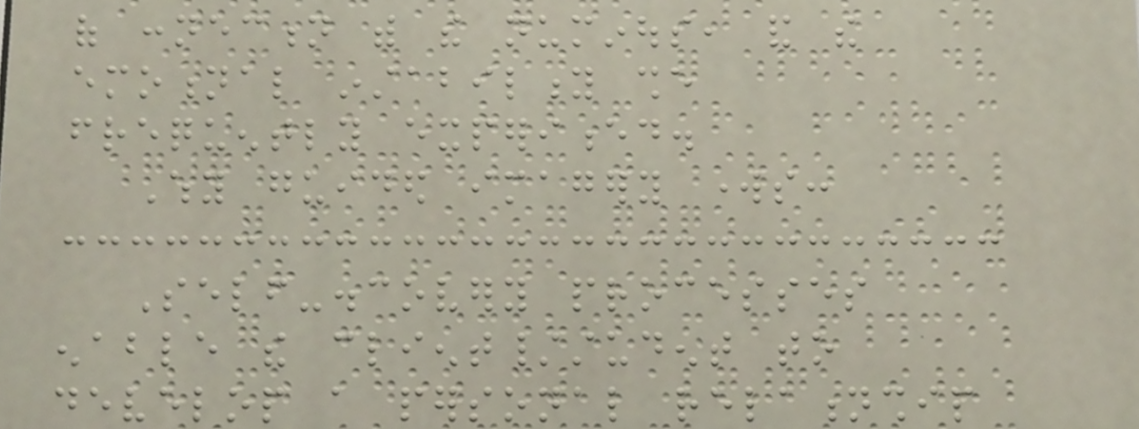of connection with the numinous, and the
emotional instability she
frequently experienced.
Why guided imagery works:
Self-discovery processes
enable the client/student to
develop a personal relationship
